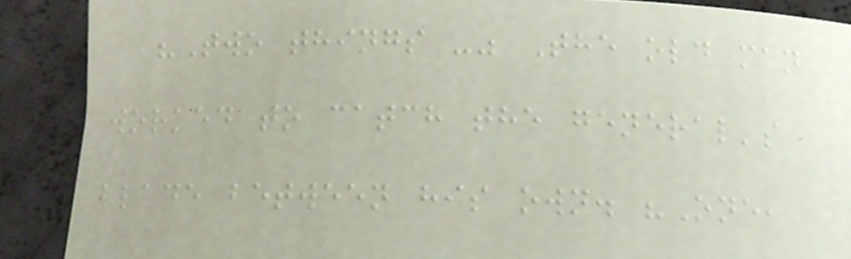"Two things -" The old man
worked to catch the general's
blade between his own. "One,
